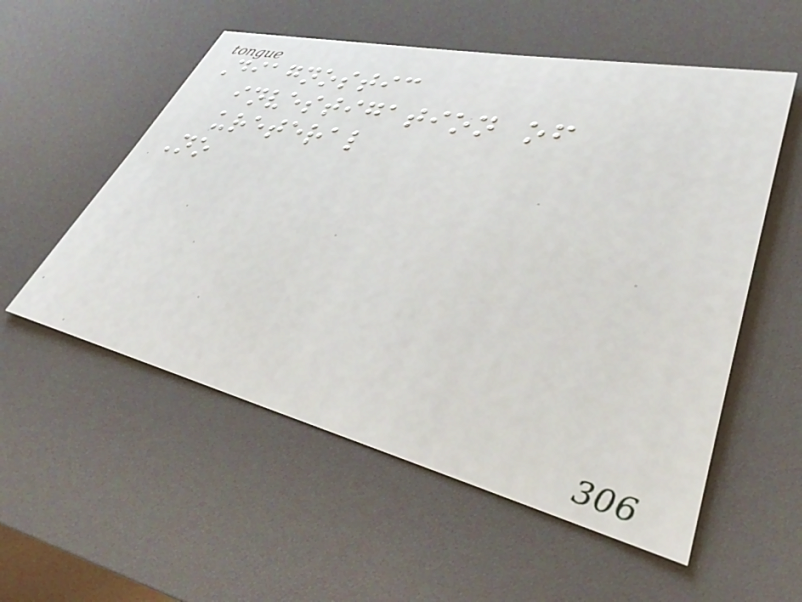Diagnostic
investigation of
ureteral
No
